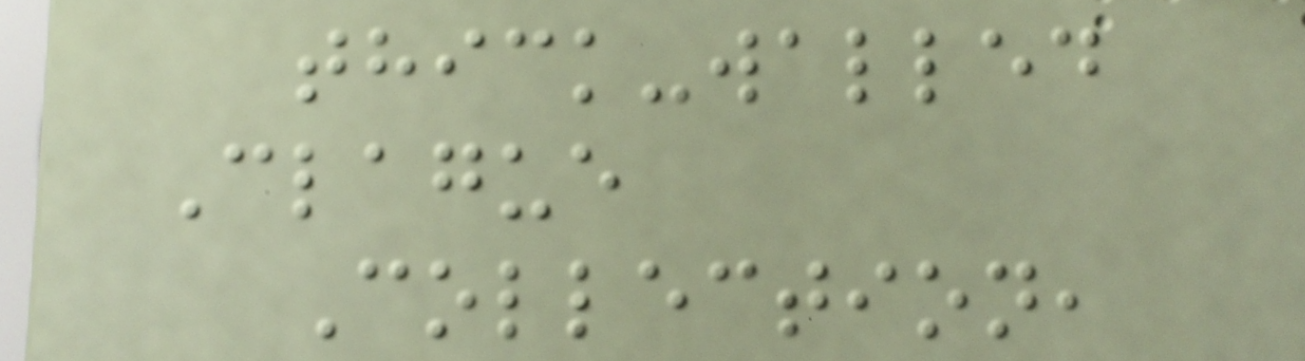thick-walled
Clague
Collection,
